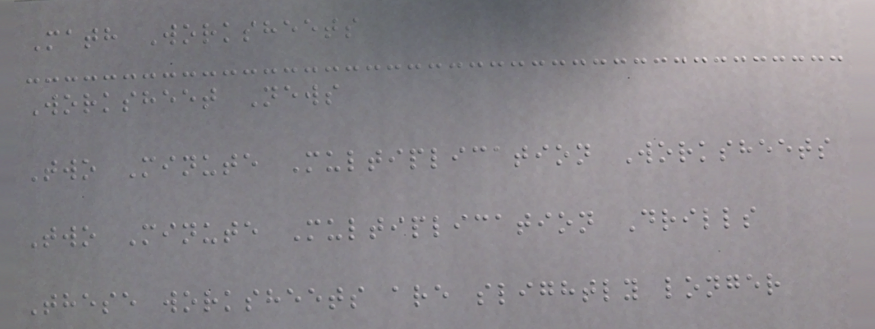Math Worksheets
Worksheet News
Two Minute Multiplication Worksheets
Two Minute Multiplication Drills
These worksheets are slightly longer
